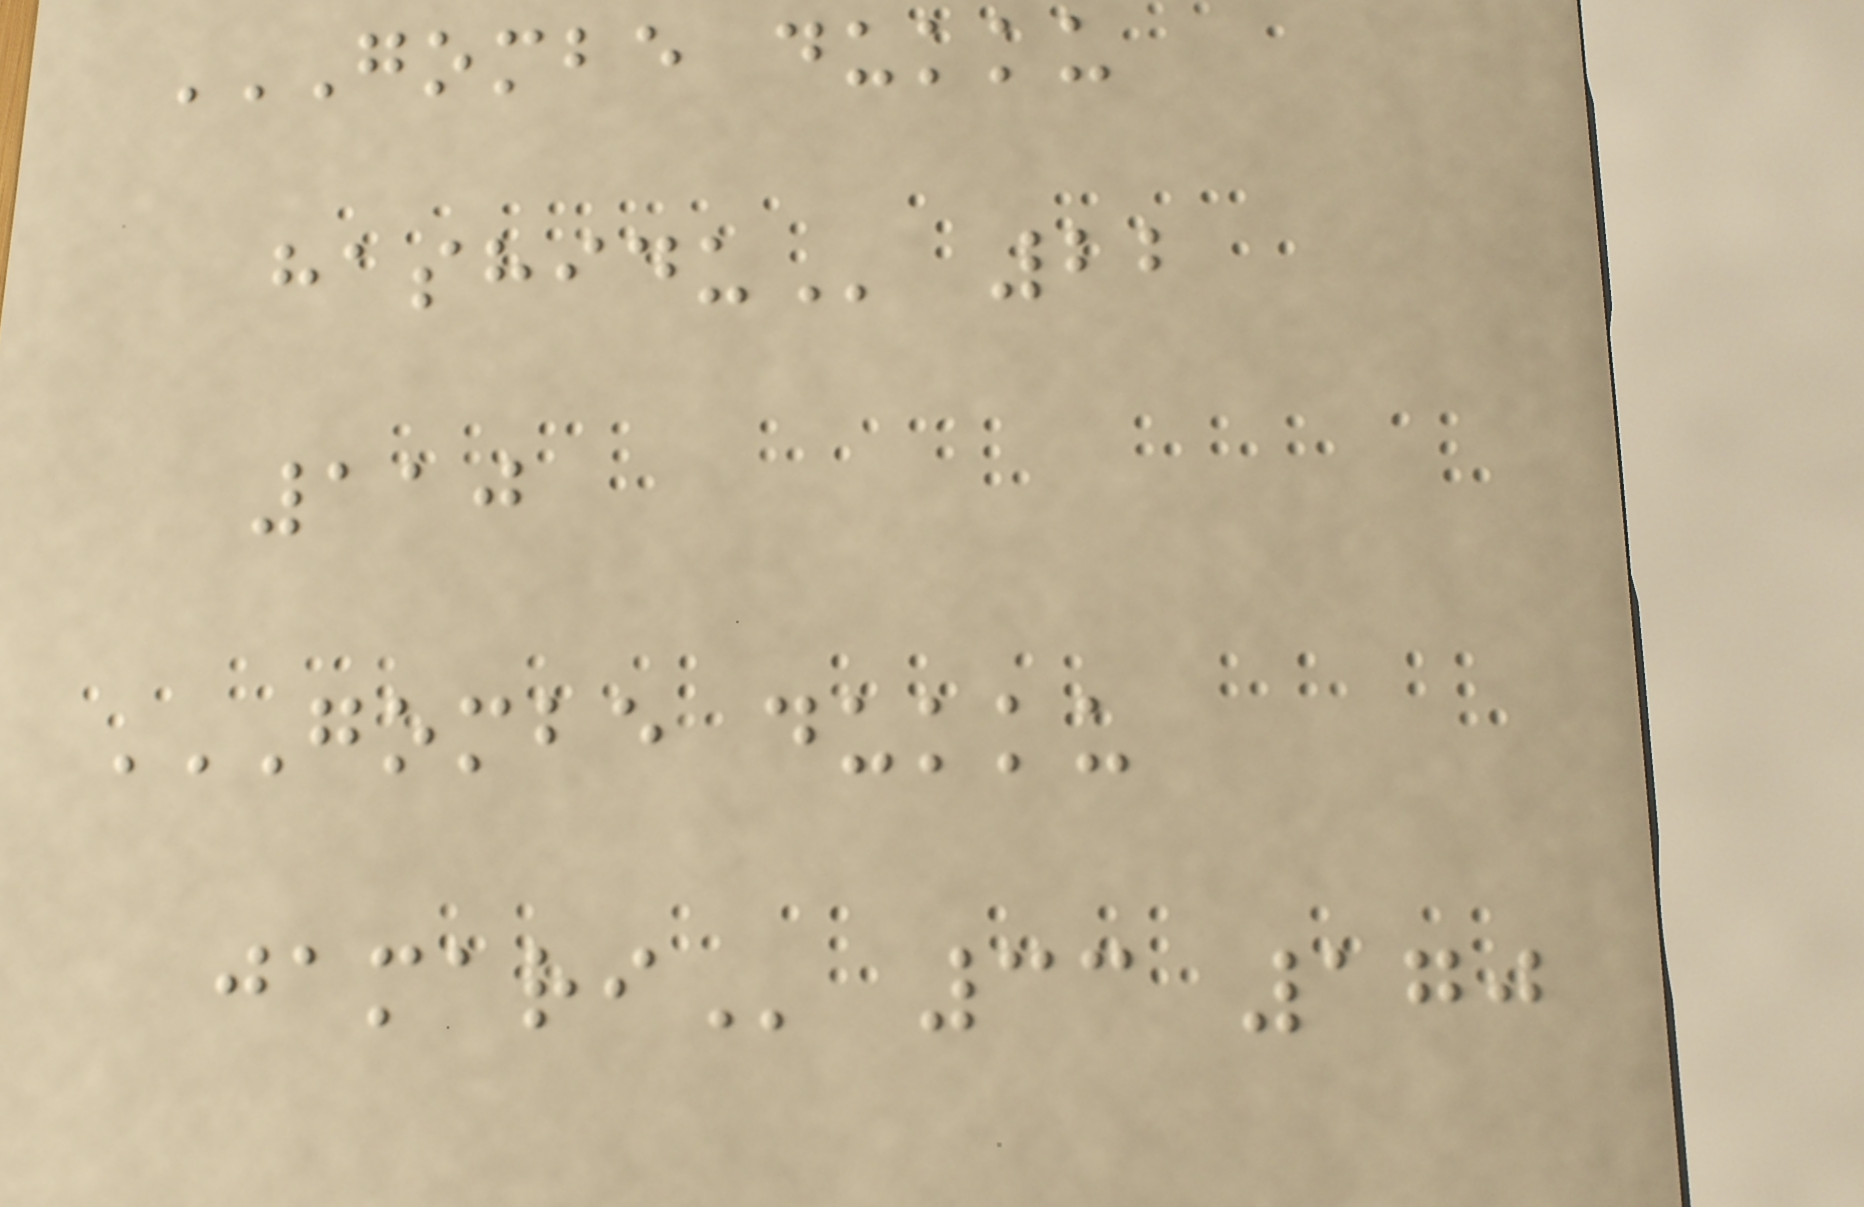GOMBE DUKKU
HASHIDU 22
110
GOMBE DUKKU
JAMARI 33 170
